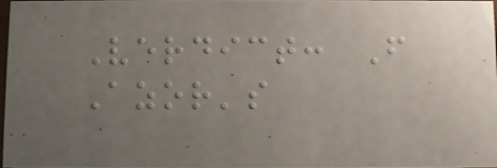Verdict: F
Azor's
